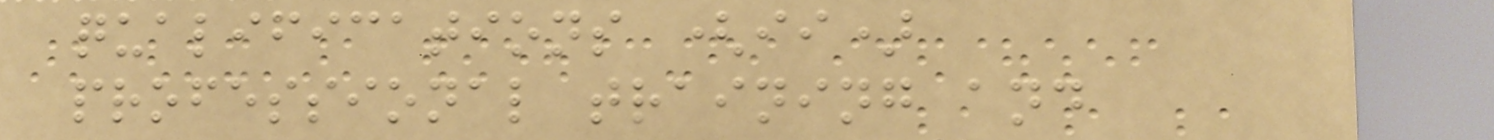qualifications (ii)
professional training and
